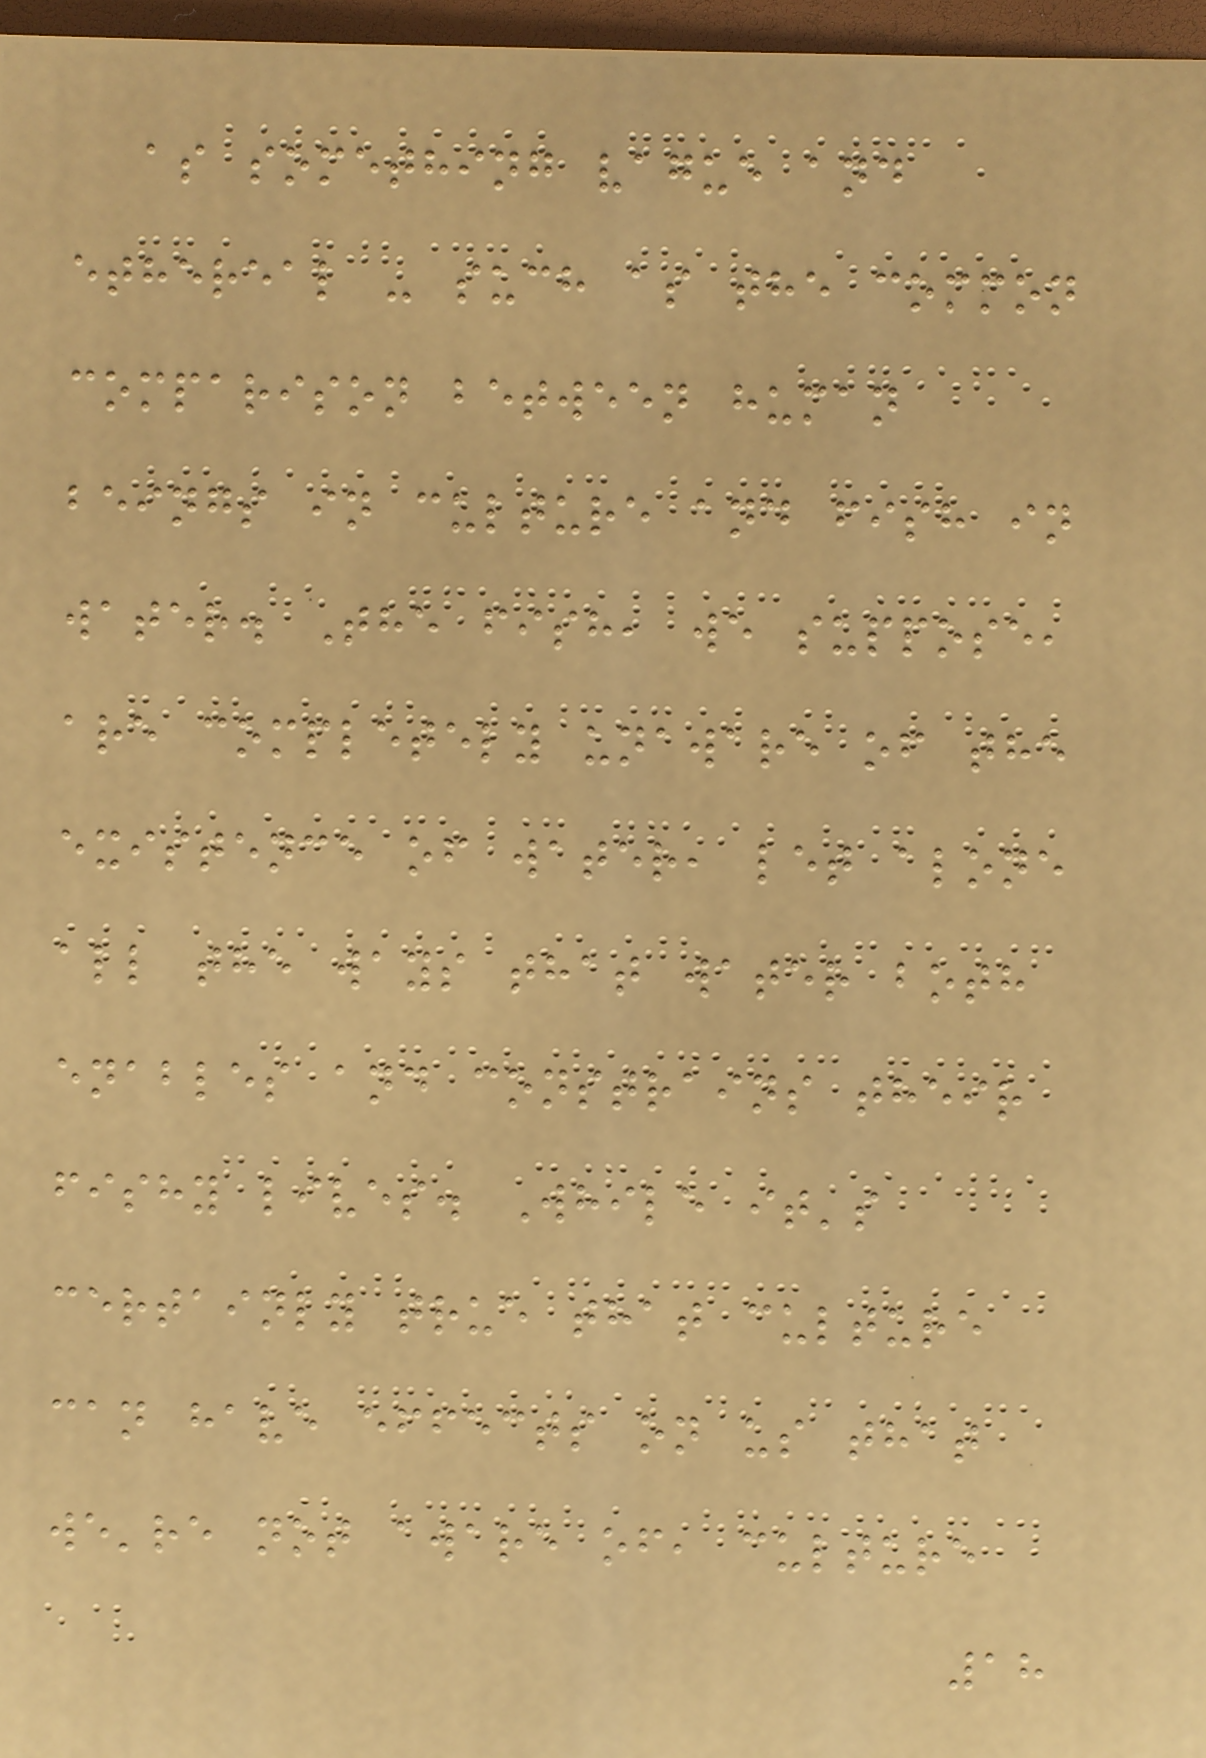as something vague and
ethereal - such as the common
comparison between human
beings in culture and fish in
water. The fish, we suppose,
are completely unaware of the
existence of water, let alone
all the ways that water both
enables and constrains their
fishy lives. While it's
certainly true that culture
can have effects on us that
we're not aware of, culture
18
